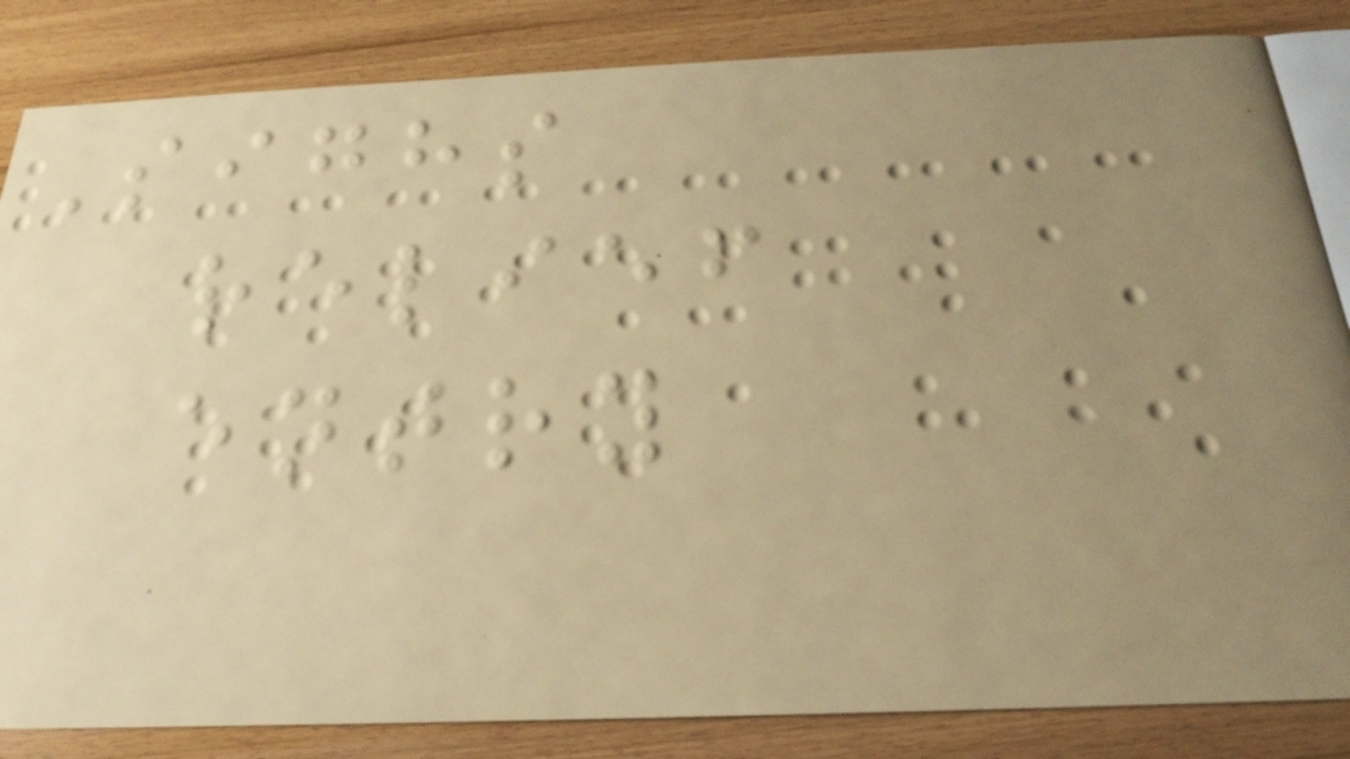Sighs
relief
entry
